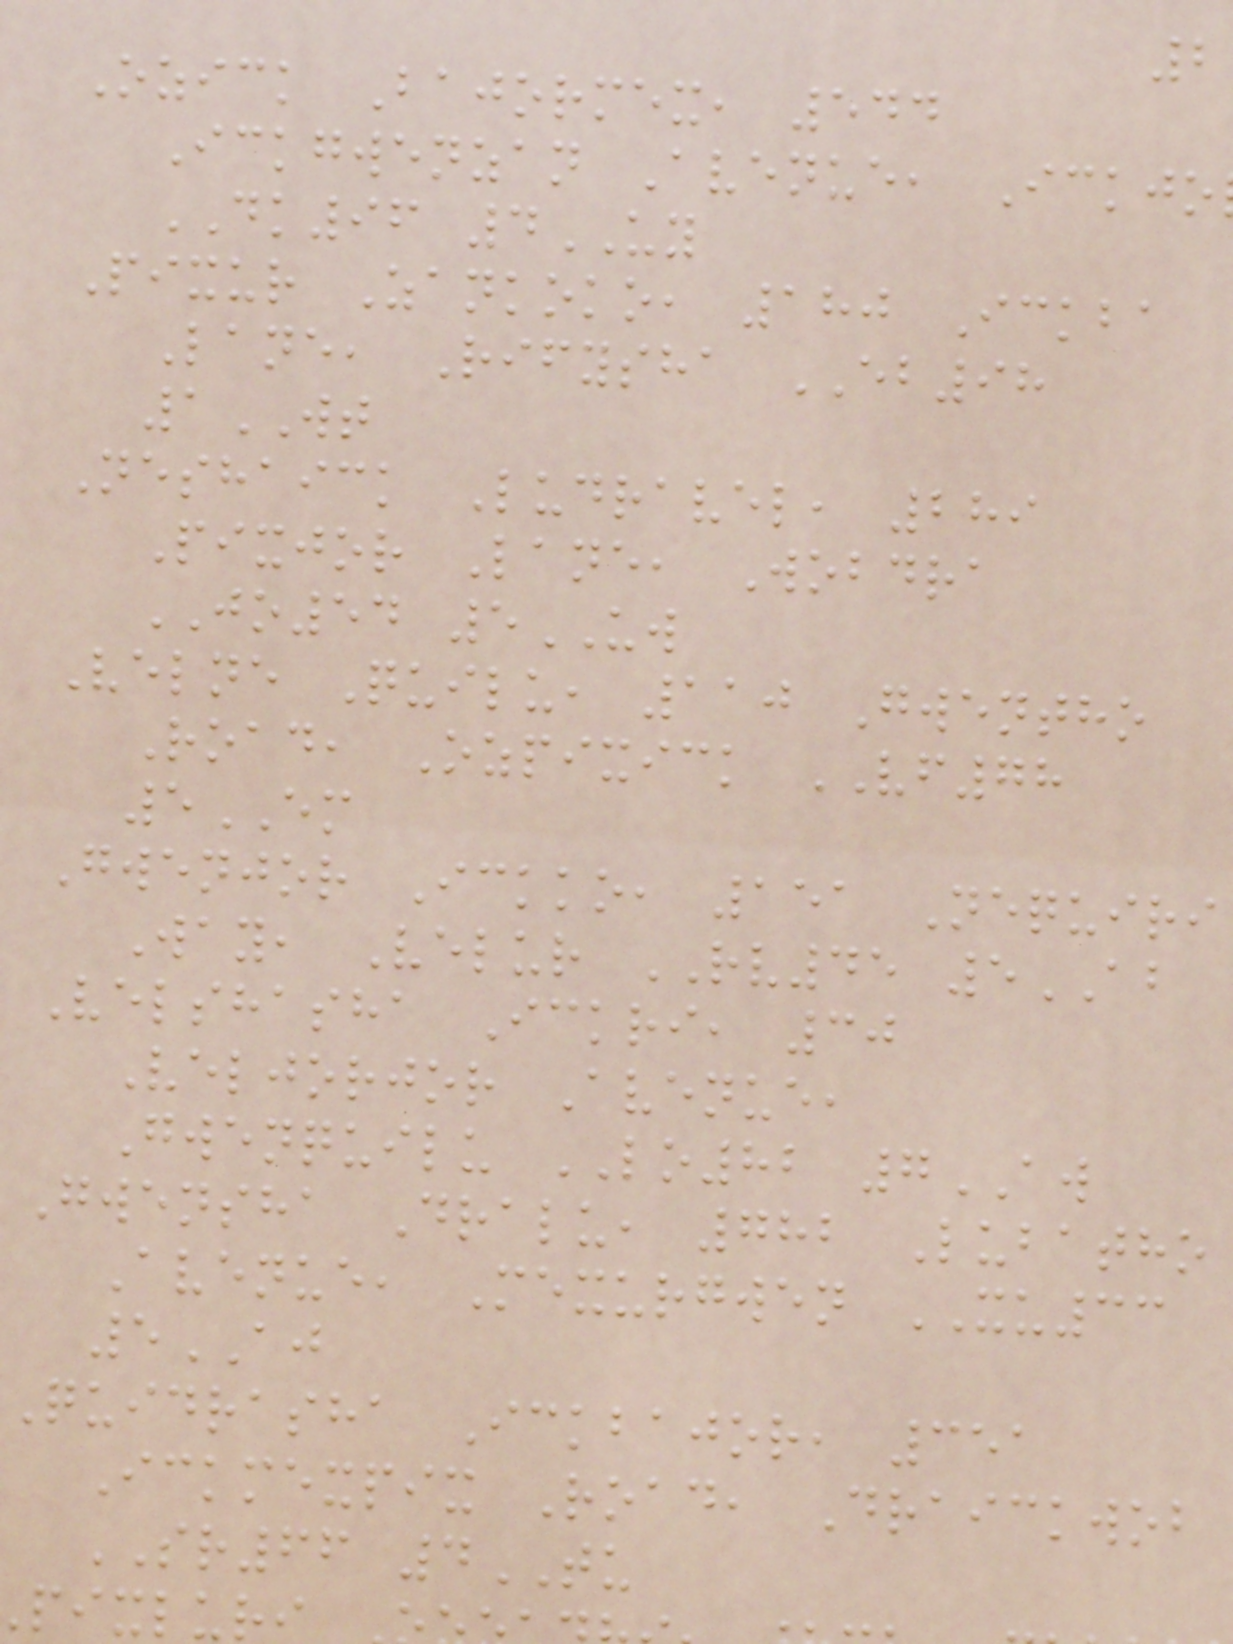Ozick Bajormex, 544
Ickgwenzan Avenue, Ickjo
DK96 4UY
Pixur Zankoko, 180 Ickba
Lane, Rifysha EB98
1WT
Neshaick Ludravel, 289
Pixjor Lane, Wobdra
JO54 5UW
Velne Quilu, 110 Gwentho
Road, Ozpixick VF78
5EM
Gwenjor Ickko, 151 Nequiri
Way, Velur RV45 5AB
Velshasha Ickri, 30
Veljorjor Avenue,
Gwenquilu LO82 7AW
Gwensha Dralu, 782 Lubatho
Avenue, Mexurgwen XU33
5AJ
Quidrasha Ickbajor, 351
Ickmexpix Road, Draickwob
SR66 4TU
